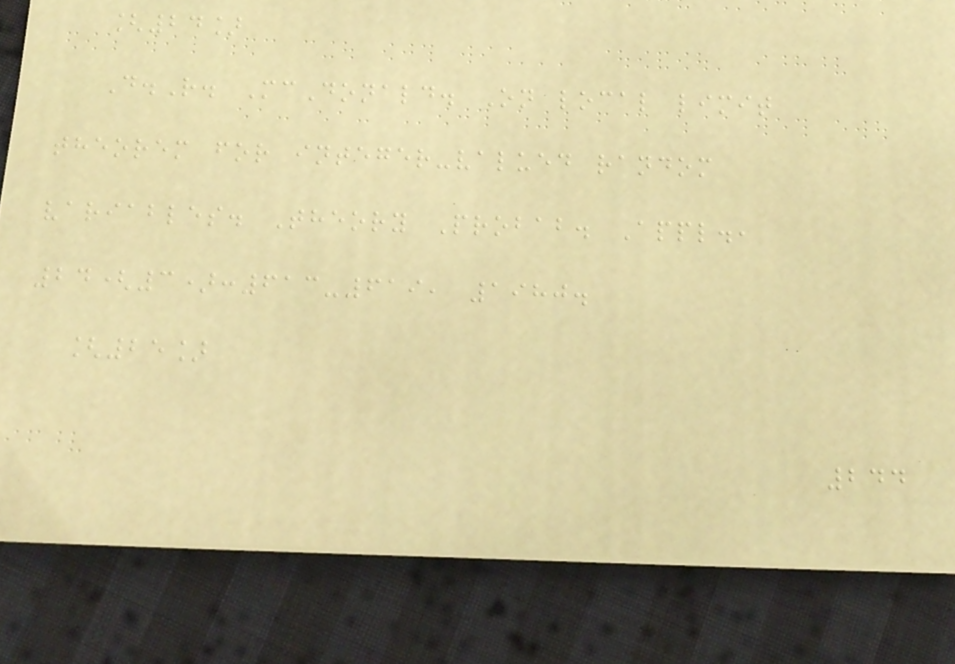[24]
D.R. McDonald. On local limit
theorem for integer-valued random
variables. Theory Probab. Appl.,
24(3):613-619, 1980.
[25]
244
